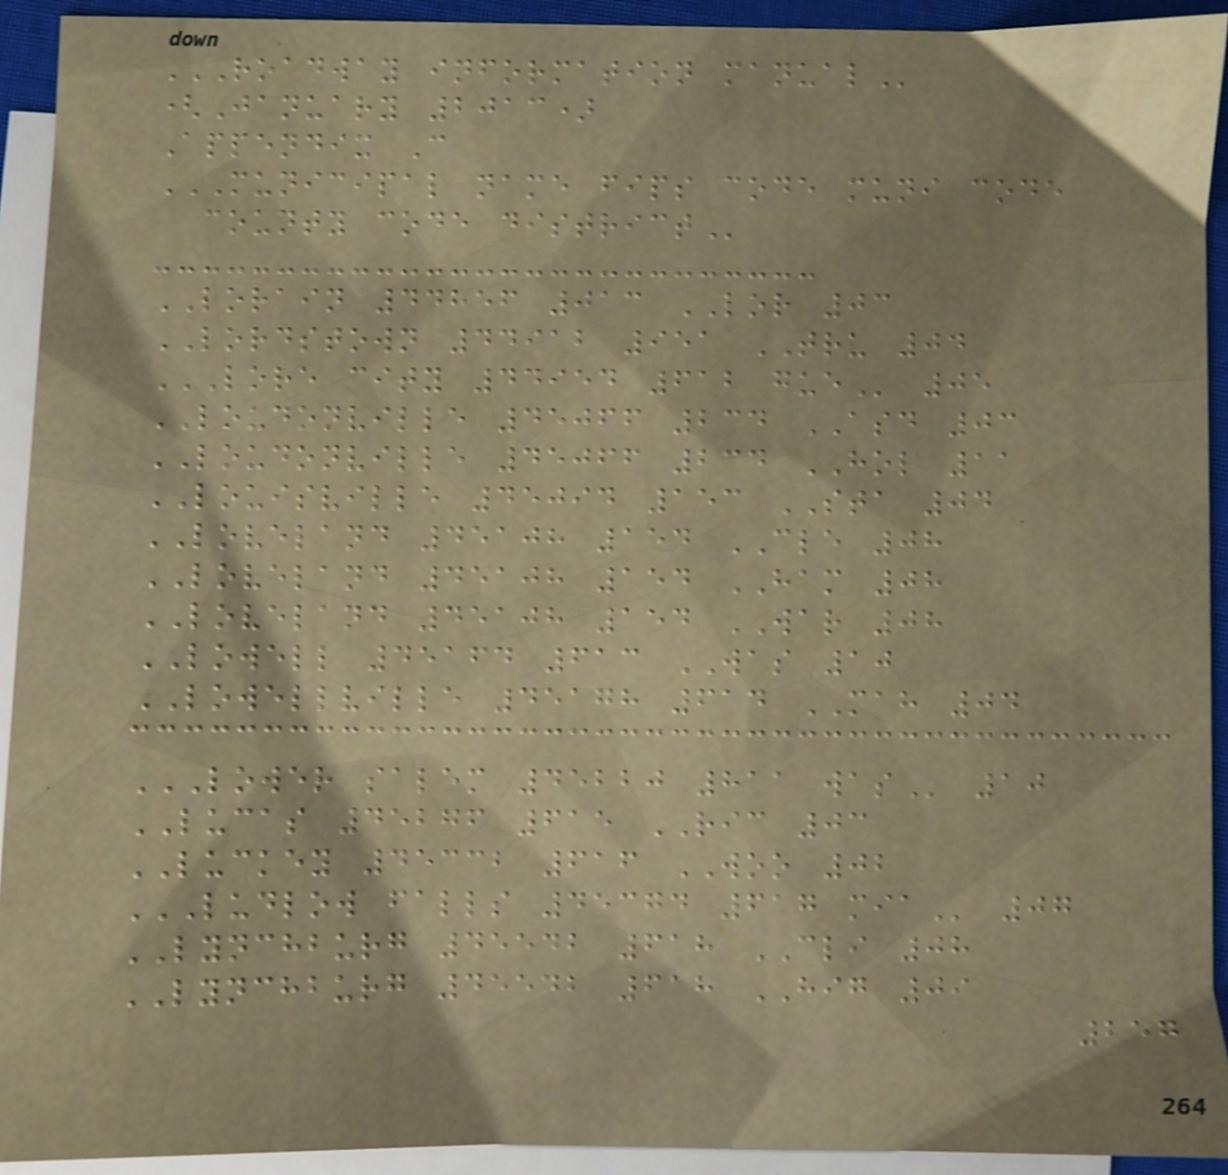ROADWAY INFORMATION MANUAL
(January 2013)
Appendix C
MUNICIPAL NAME FIPS CODE MUNI CODE
COUNTY CODE DISTRICT
LORAIN 44856 013 LOR 03
LORDSTOWN 44912 951 TRU 04
LORE CITY 44954 612 GUE 05
LOUDONVILLE 45066 234 ASD 03
LOUDONVILLE 45066 234 HOL 11
LOUISVILLE 45094 153 STA 04
LOVELAND 45108 154 CLE 08
LOVELAND 45108 154 HAM 08
LOVELAND 45108 154 WAR 08
LOWELL 45164 613 WAS 10
LOWELLVILLE 45178 614 MAH 04
LOWER SALEM 45220 811 WAS 10
LUCAS 45276 615 RIC 03
LUCKEY 45332 616 WOO 02
LUDLOW FALLS 45374 617 MIA 07
LYNCHBURG 45542 618 CLI 08
LYNCHBURG 45542 618 HIG 09
257
